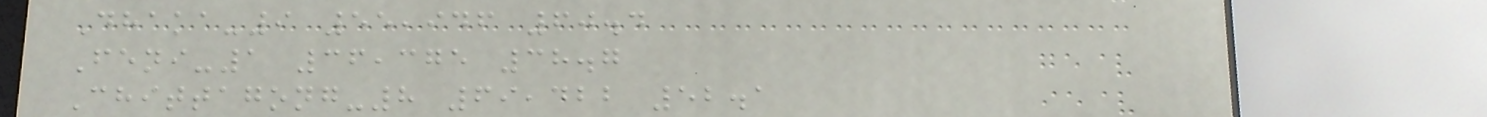Dhaka-9 55,946 60.4
Feni-1 36,375 38.7
Chittagong-8 69,422 52.1
